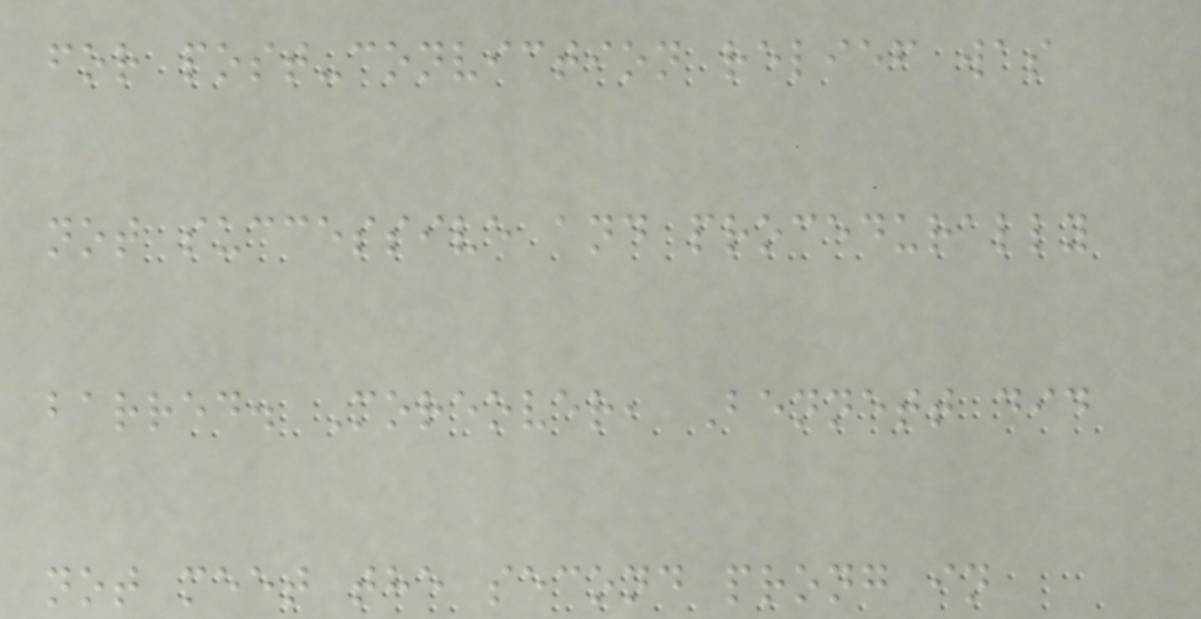for post-conviction relief was
not successive and procedurally
barred. Moreover, Bennett did
not meet the second prong in
